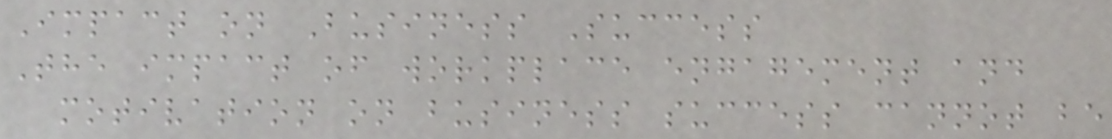Impact on Business Success
The impact of workplace engagement and
motivation on business success cannot be
